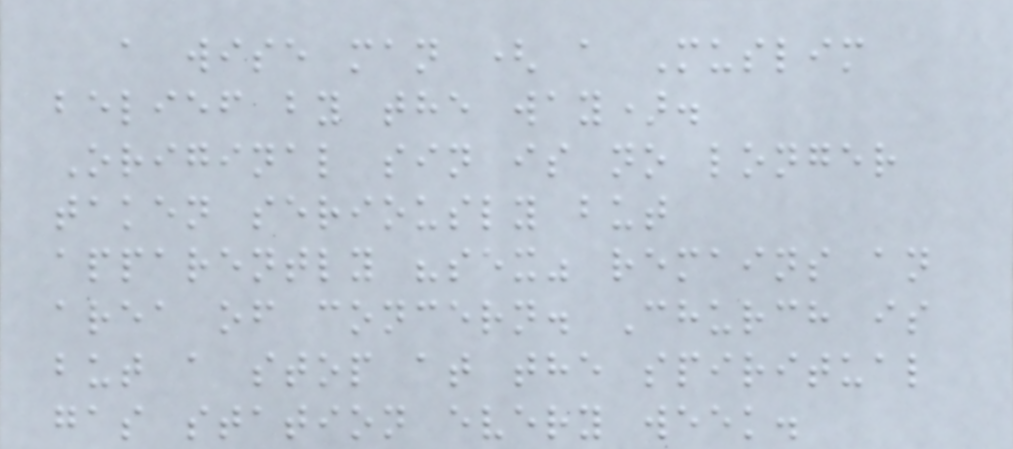a wise man ( a Muslim
belief by the way).
Original sin is no longer
taken seriously but
apparently "sex" remains an
area of concern. Church is
but a stop at the spiritual
gas station every week.
